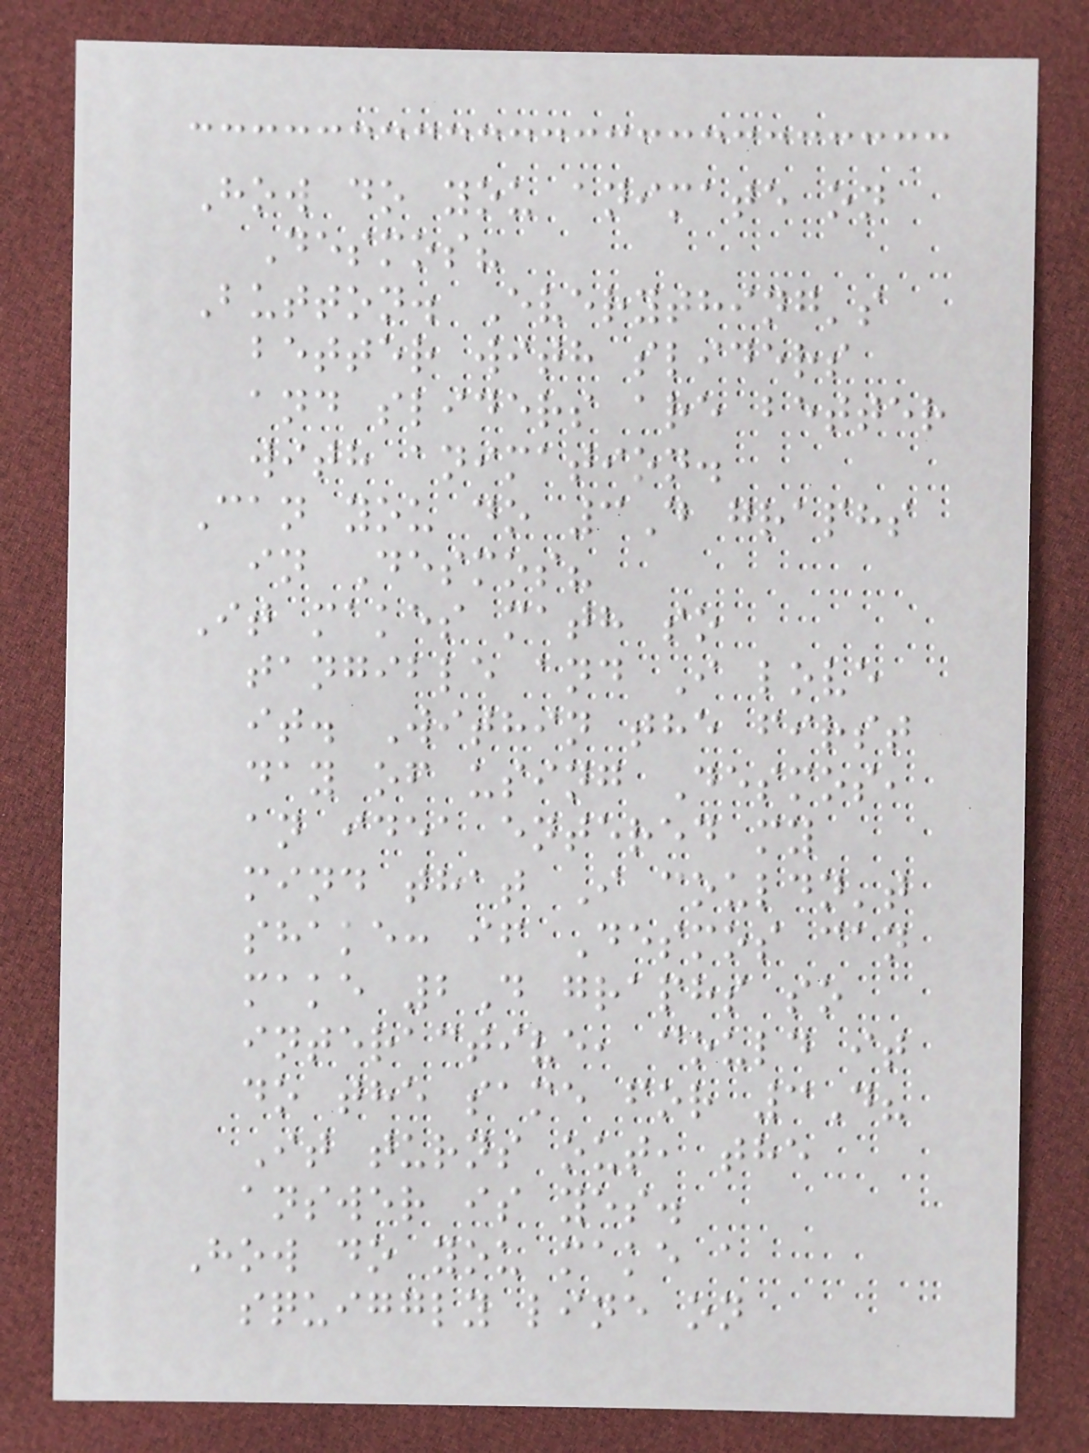How do you animate on
Desmos?
Button. Everything's
better with sliders
and sliders are better
with animation.
Can you do 3D graphs
in Desmos?
It makes math so
tangible and I love
it. Within the first
day of using Desmos,
an idea entered my
mind that I couldn't
shake: if Desmos can
make 2D graphs so
interactive, could it
do the same for 3D?
It turns out, the
answer is yes.
How do you make a
squiggly line on
